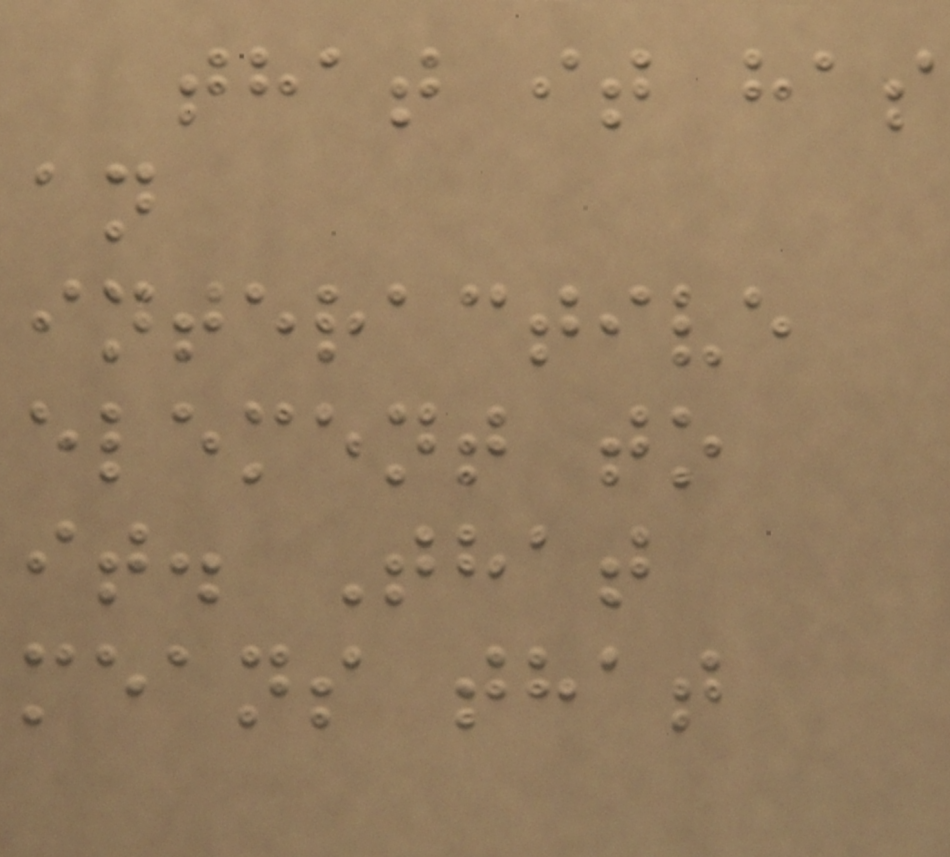that it has
an
interactive
element to
it. That
means that
